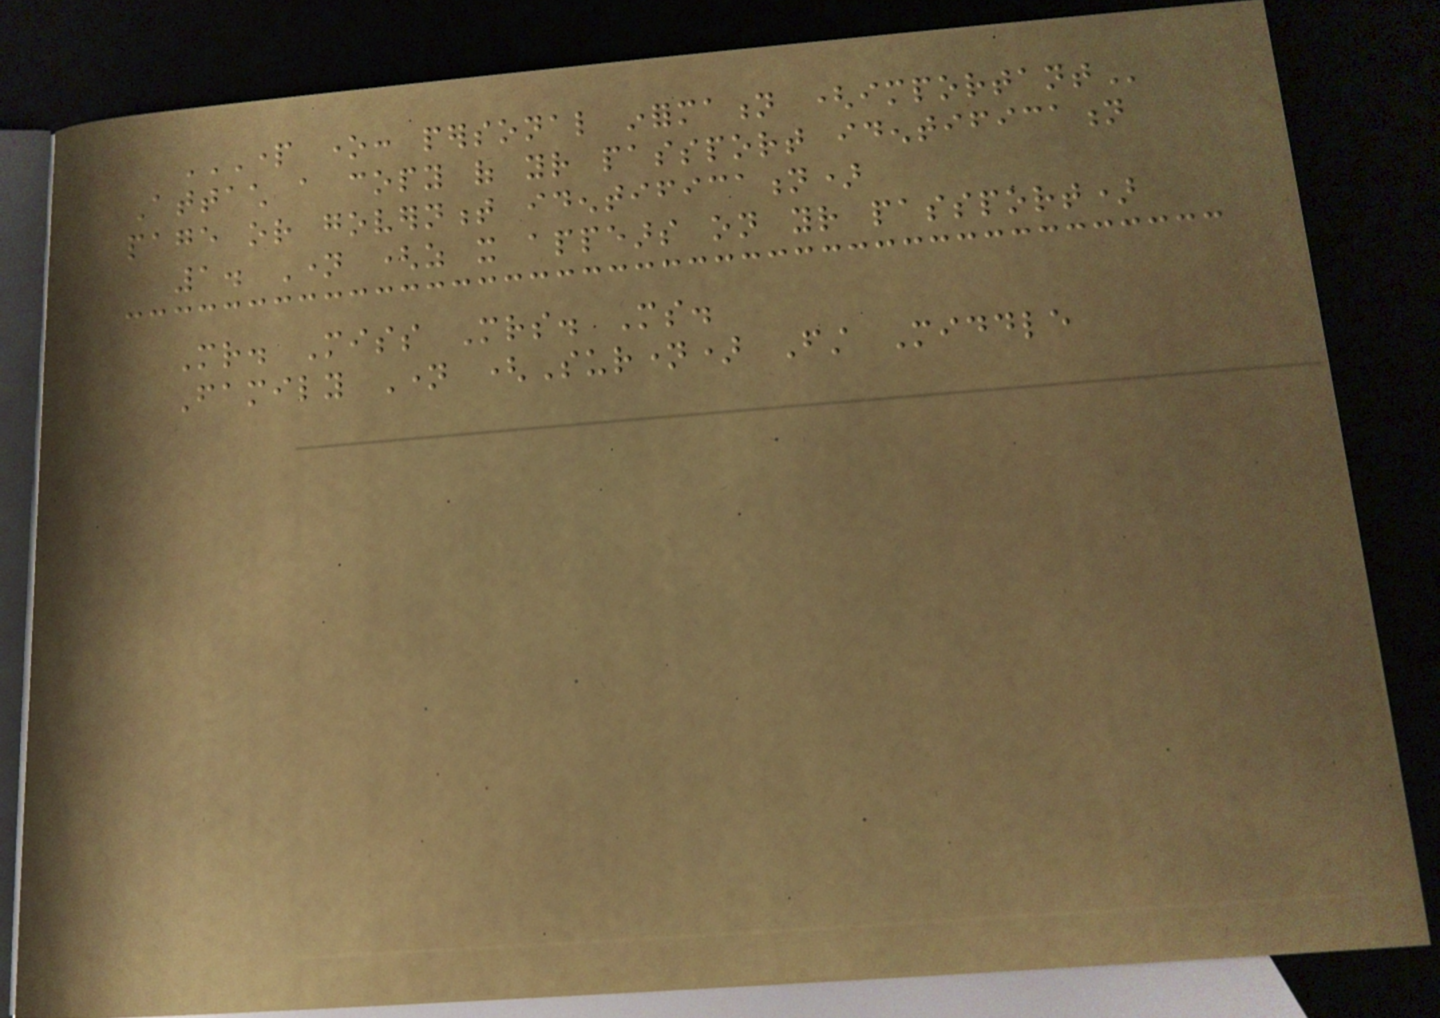PART ONE: PERSONAL INFORMATION (IMPORTANT
Attach a copy of your passport identification
page or government identification)
1. Name (as it appears on your passport)
Mr. Miss Mrs. Ms.
Family Name (Surname) First Middle
